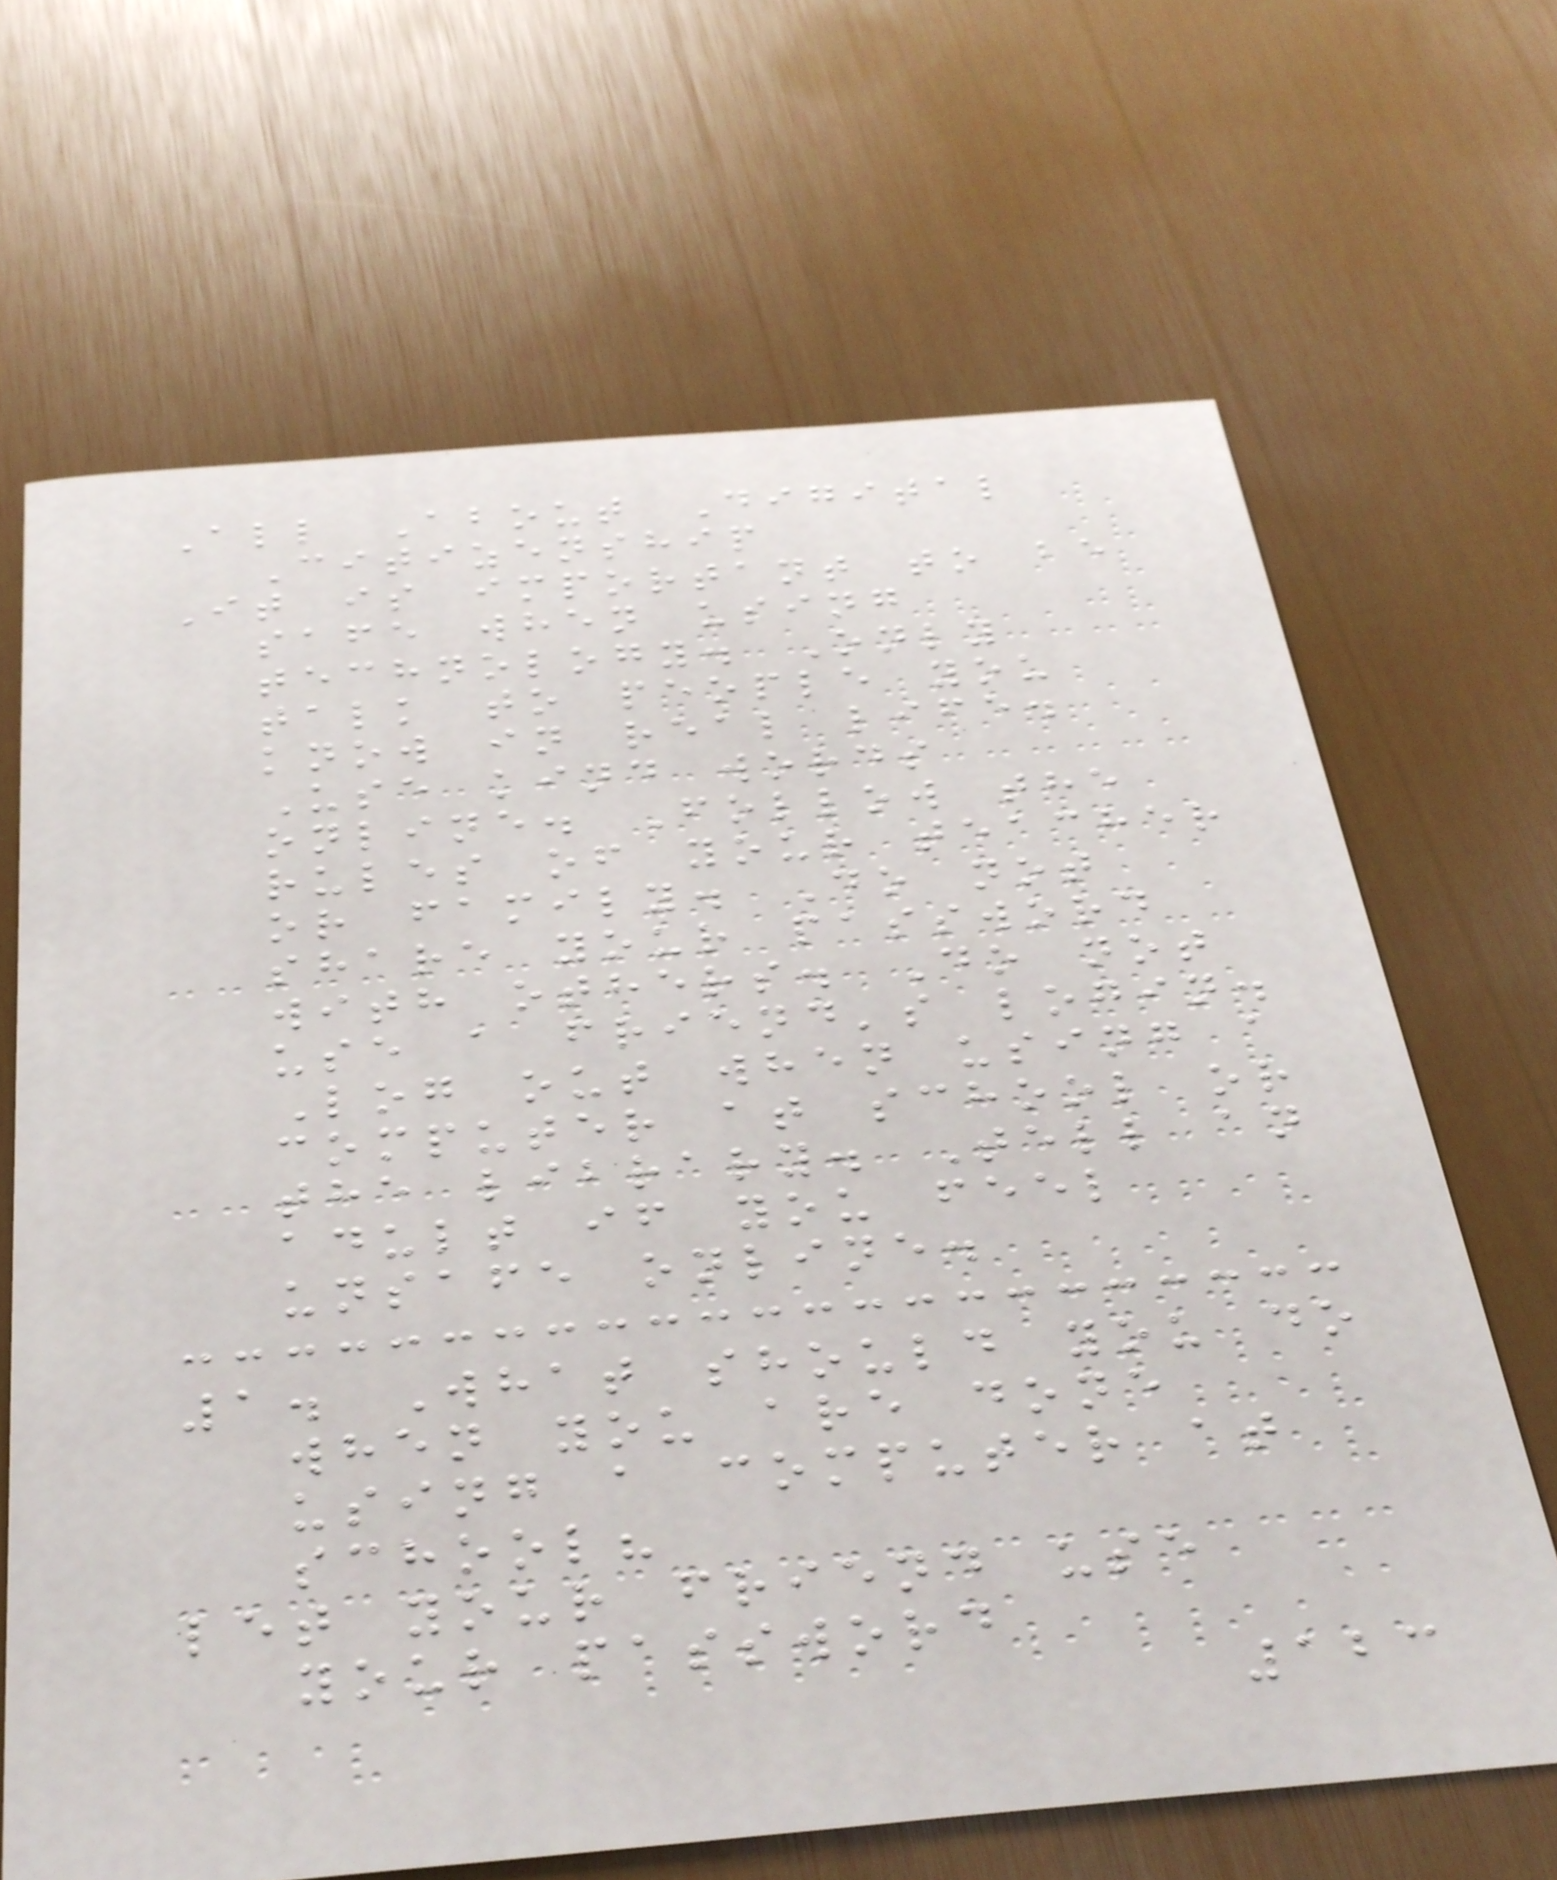All About Digital
Citizenship
It is important to be
safe when using
technology. Only
talk to people you
know in real life.
Use kind words
online. Follow the
rules of your teacher
or family. Do not
share your password
with others. Do not
use a friend's login.
Log out when using a
computer at school or
the library. Tell an
adult if you feel
unsafe online.
1. What should you do
when you are done
using a computer at
school?
let your friend use
your password
123
